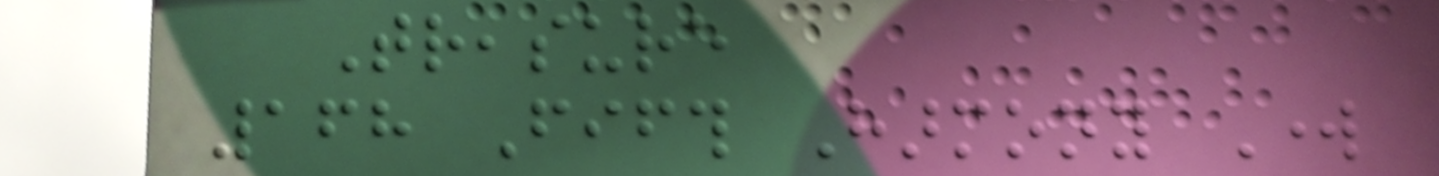Treasure
168 Fifth Harmony Work
